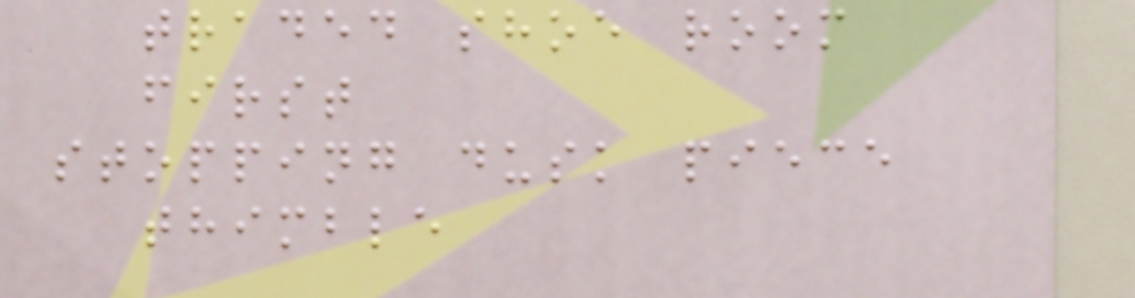traded shoe room
first
stopping dusk piece
thimble
